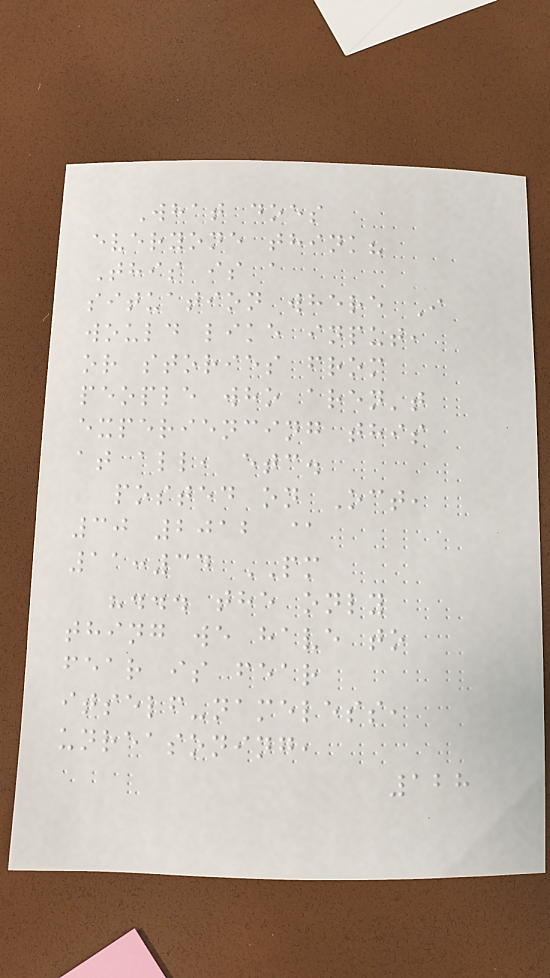What does
everyone think?
This is a
situation where I
would like input,
or stories from
people who aren't
experiencing this
at all, etc.
posted on Oct,
30 2012 @
11:34 PM
"... the only
thing we have to
fear is fear
itself-nameless,
unreasoning,
128
